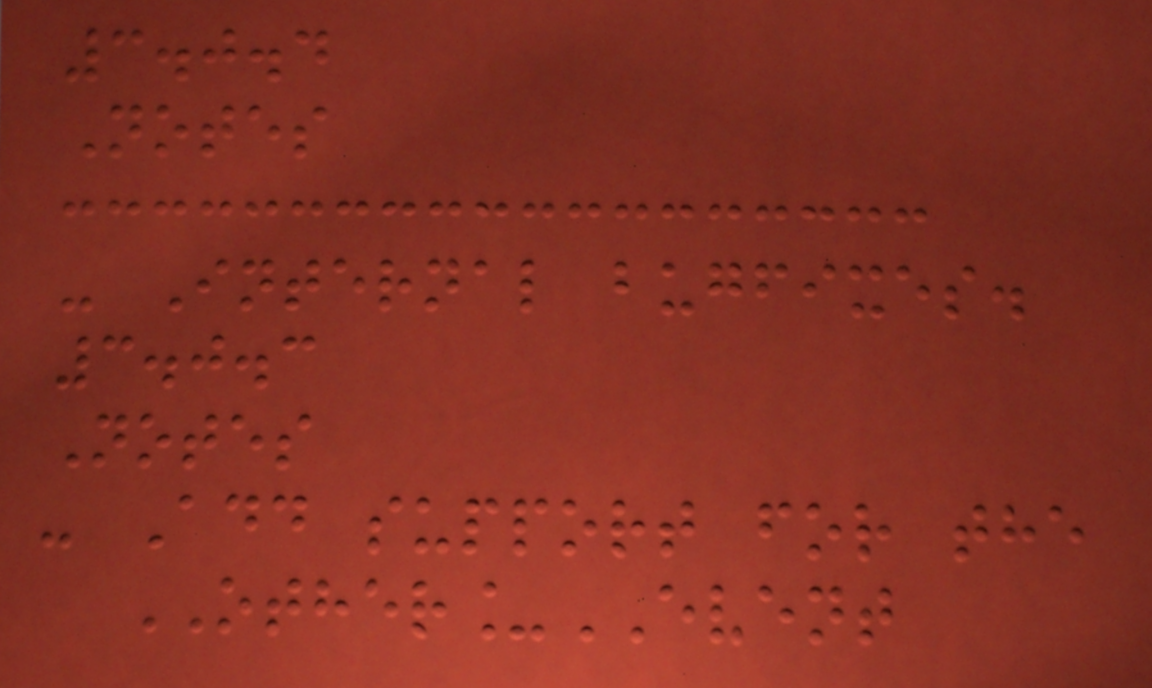3.0.4
Notes
- Internal bugfixes.
3.0.3
Notes
- Add support for the
OTHER_EVENT
